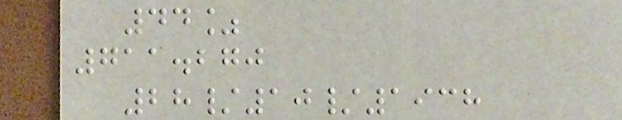44%
711.270
28/10/1938
